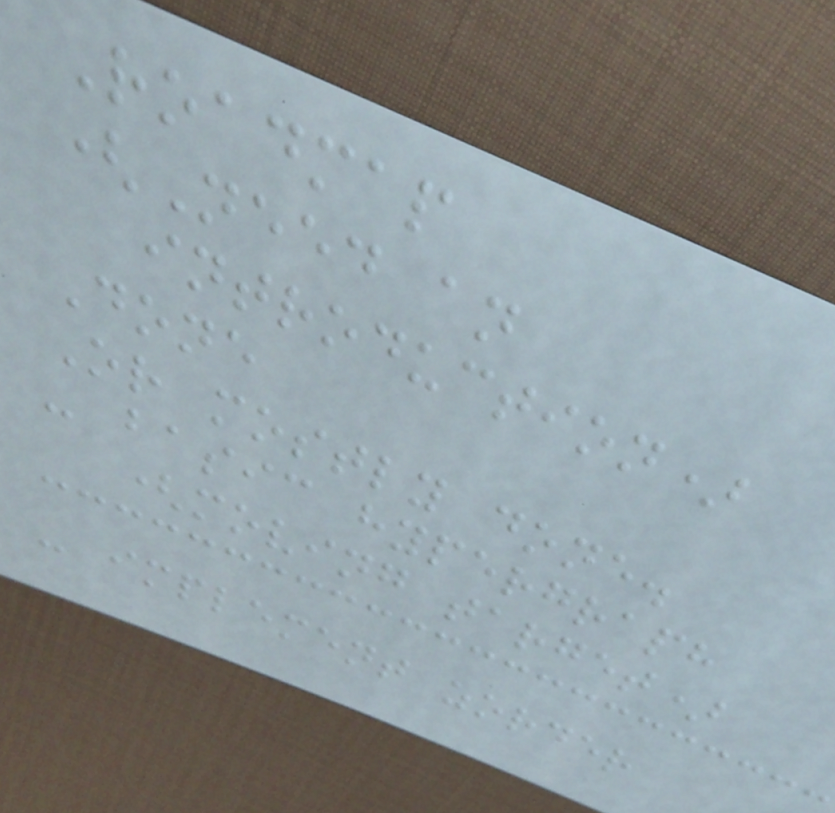Roadmap
(Need an
introduction)
Done
Or mostly done.
- basic hypergraph
(moving target)
- implement zorder
